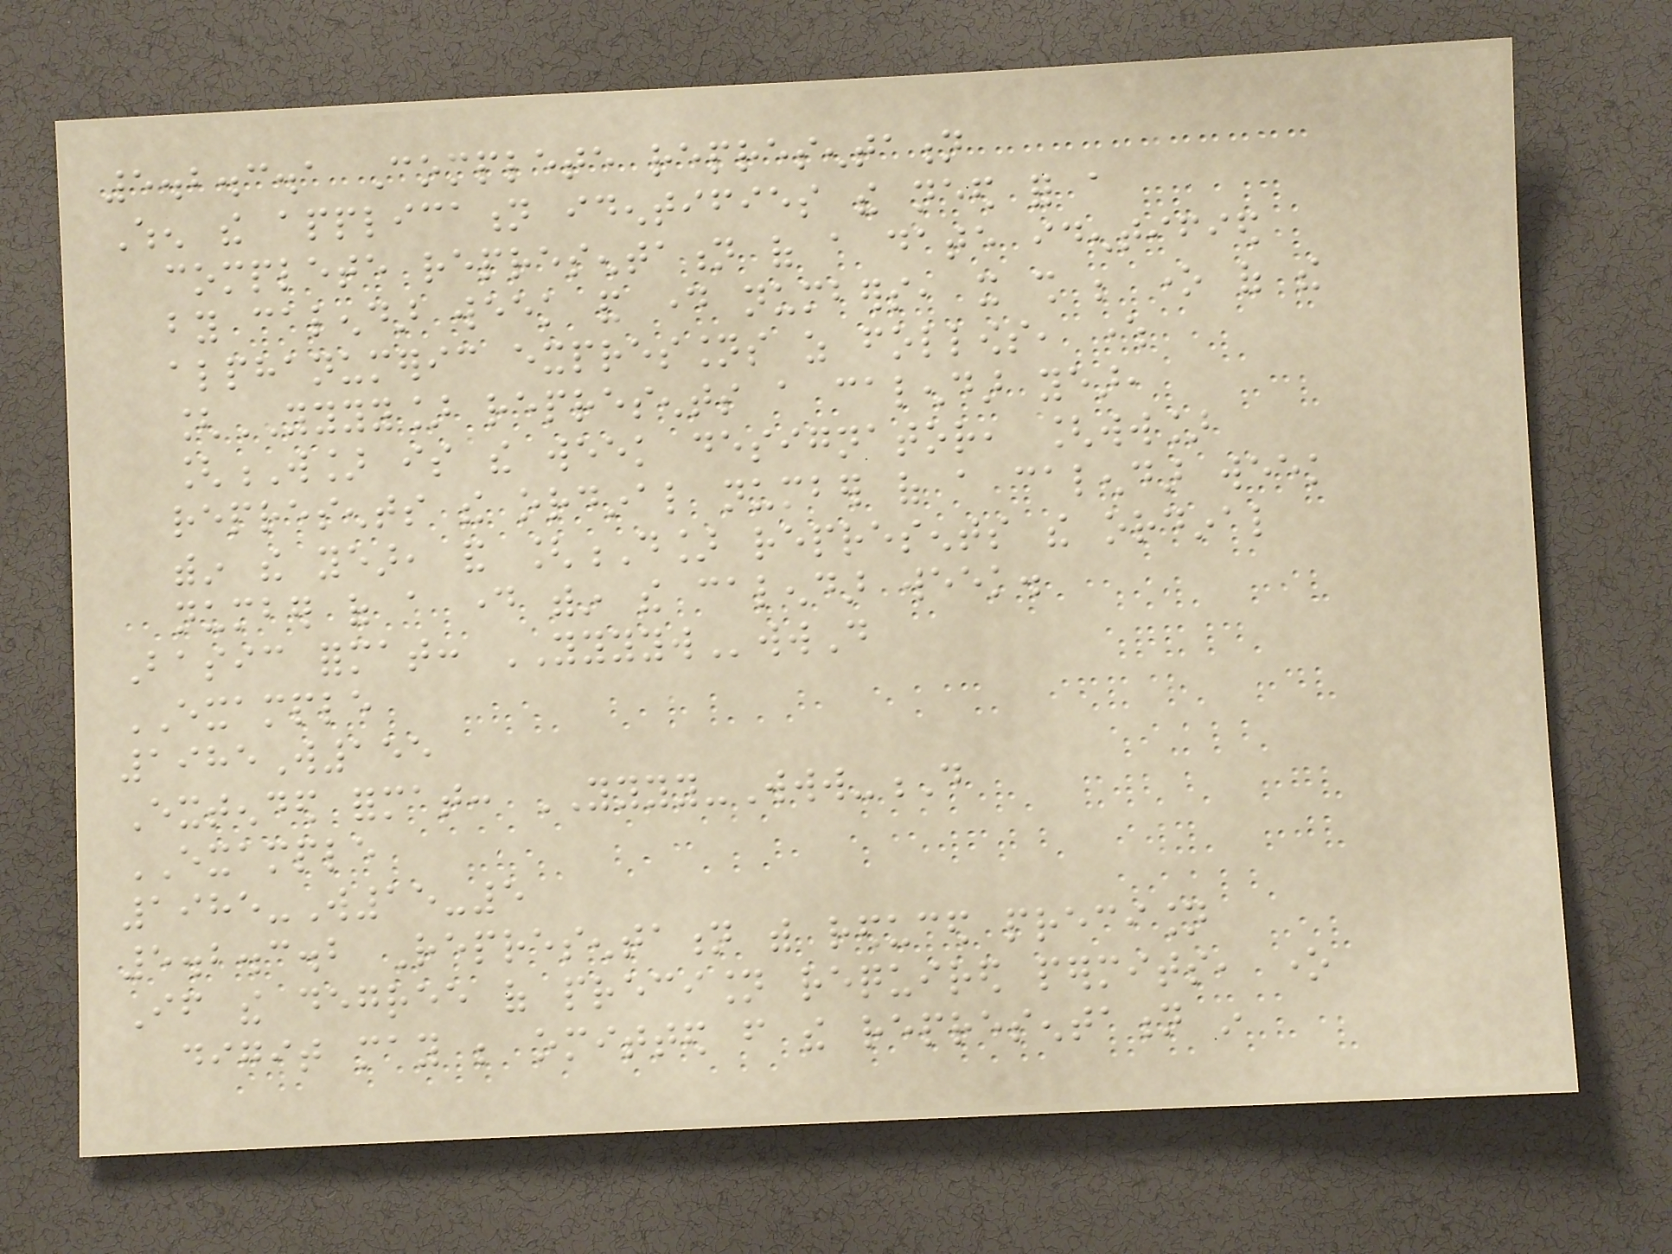5.2.3.1 Complete representation
When the application identifies the need for a
complete representation of a date identified
by calendar week and day numbers, it shall be one of the
alphanumeric expressions as follows, where
[YYYY] represents a calendar year,
[W] is the week designator, [ww]
represents the ordinal number of a calendar week
within the year, and [D] represents the ordinal
number of a day within the calendar week.
Basic format: YYYYWwwD
EXAMPLE
1985W155
Extended format: YYYY-Www-D
EXAMPLE
1985-W15-5
5.2.3.2 Representation with reduced precision
If the degree of precision required permits, one
digit may be omitted from the representation in
